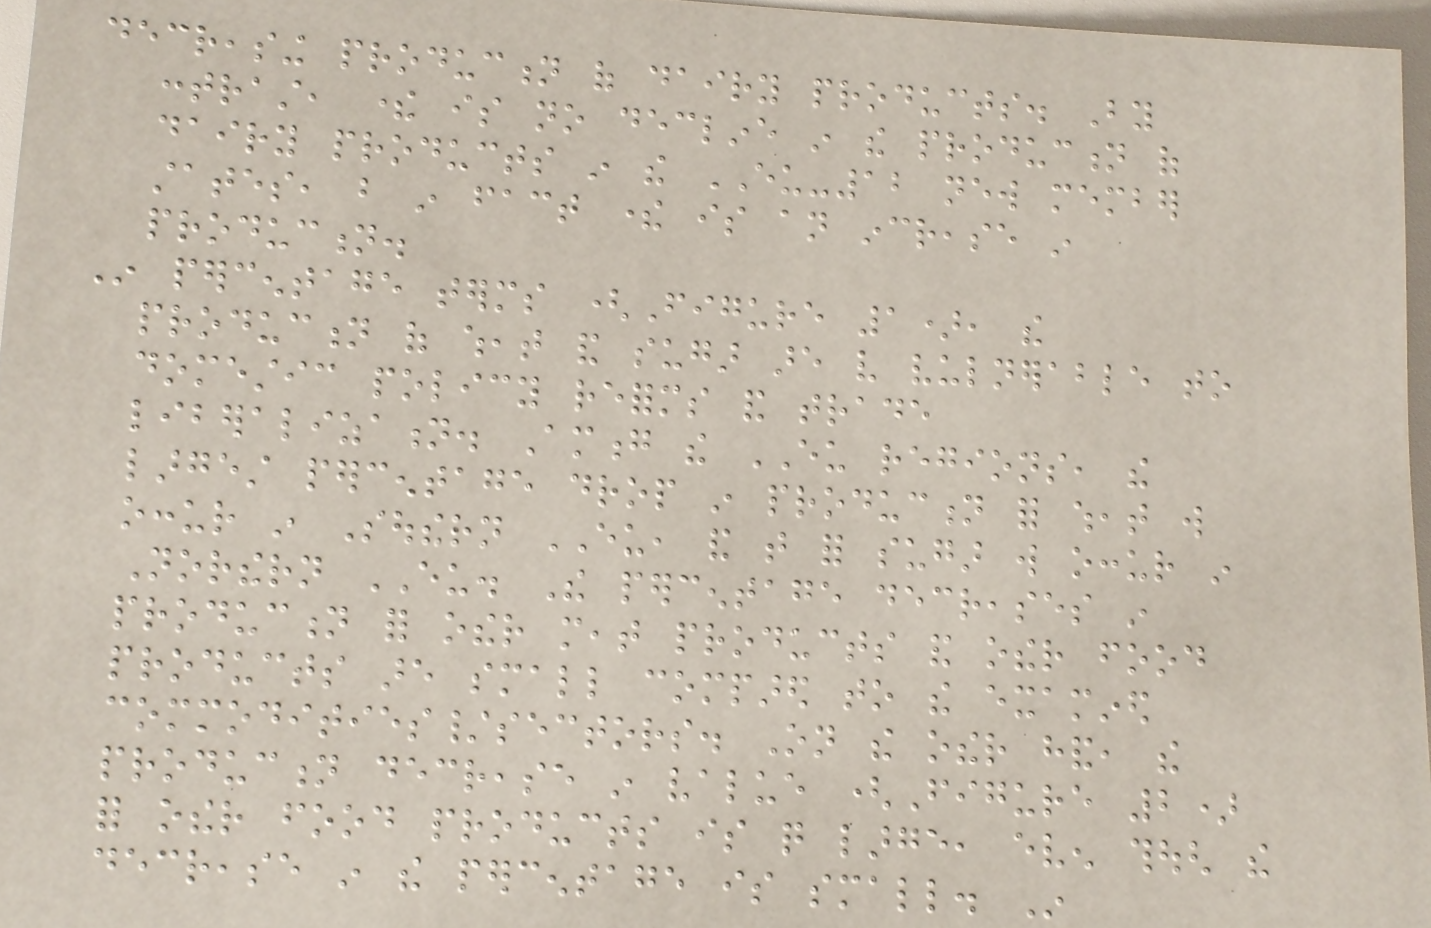decreasing production of dairy products. By
contrast, there is no decline in the production of
dairy products in the EU-12 new member
states, but in fact there is an increase in
production.
In percentage terms (Figure 1), the
production of wheat and sugar are very vulnerable to
domestic policy reforms and trade
liberalization. Among the EU regions, the
largest percentage drop in production for wheat will
occur in Southern EU, and that for sugar will occur in
Northern EU. The percentage decreases in
production for other meat products and other food
products are small compared to the examined
commodities/sectors. On the other hand, the
production decrease in value (Figure 2)
for other food products is quite large, even though the
decrease in the percentage is small. In
